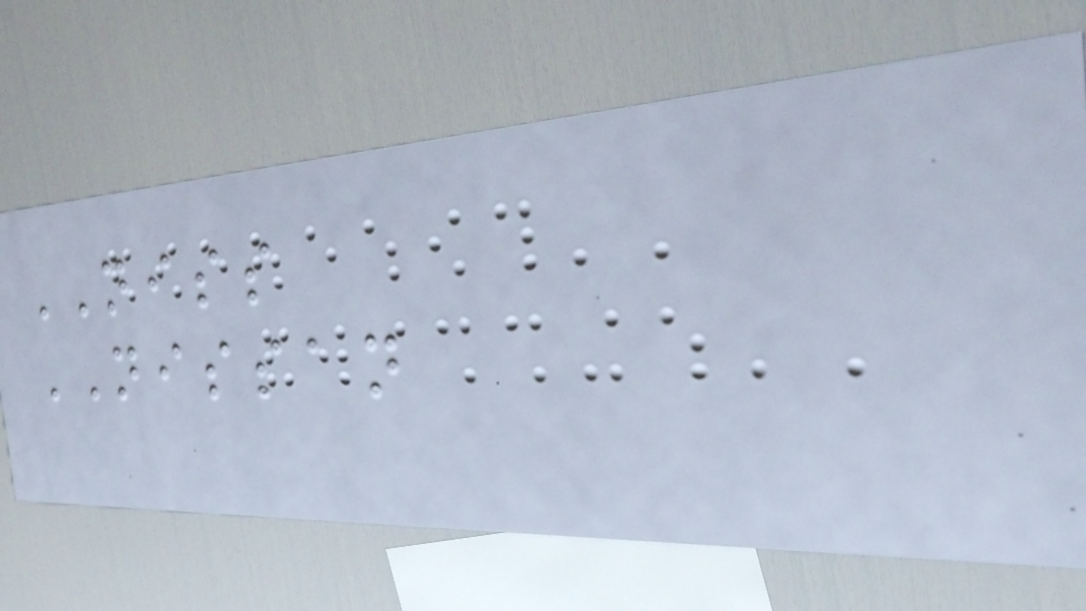NISS
NISSAN
